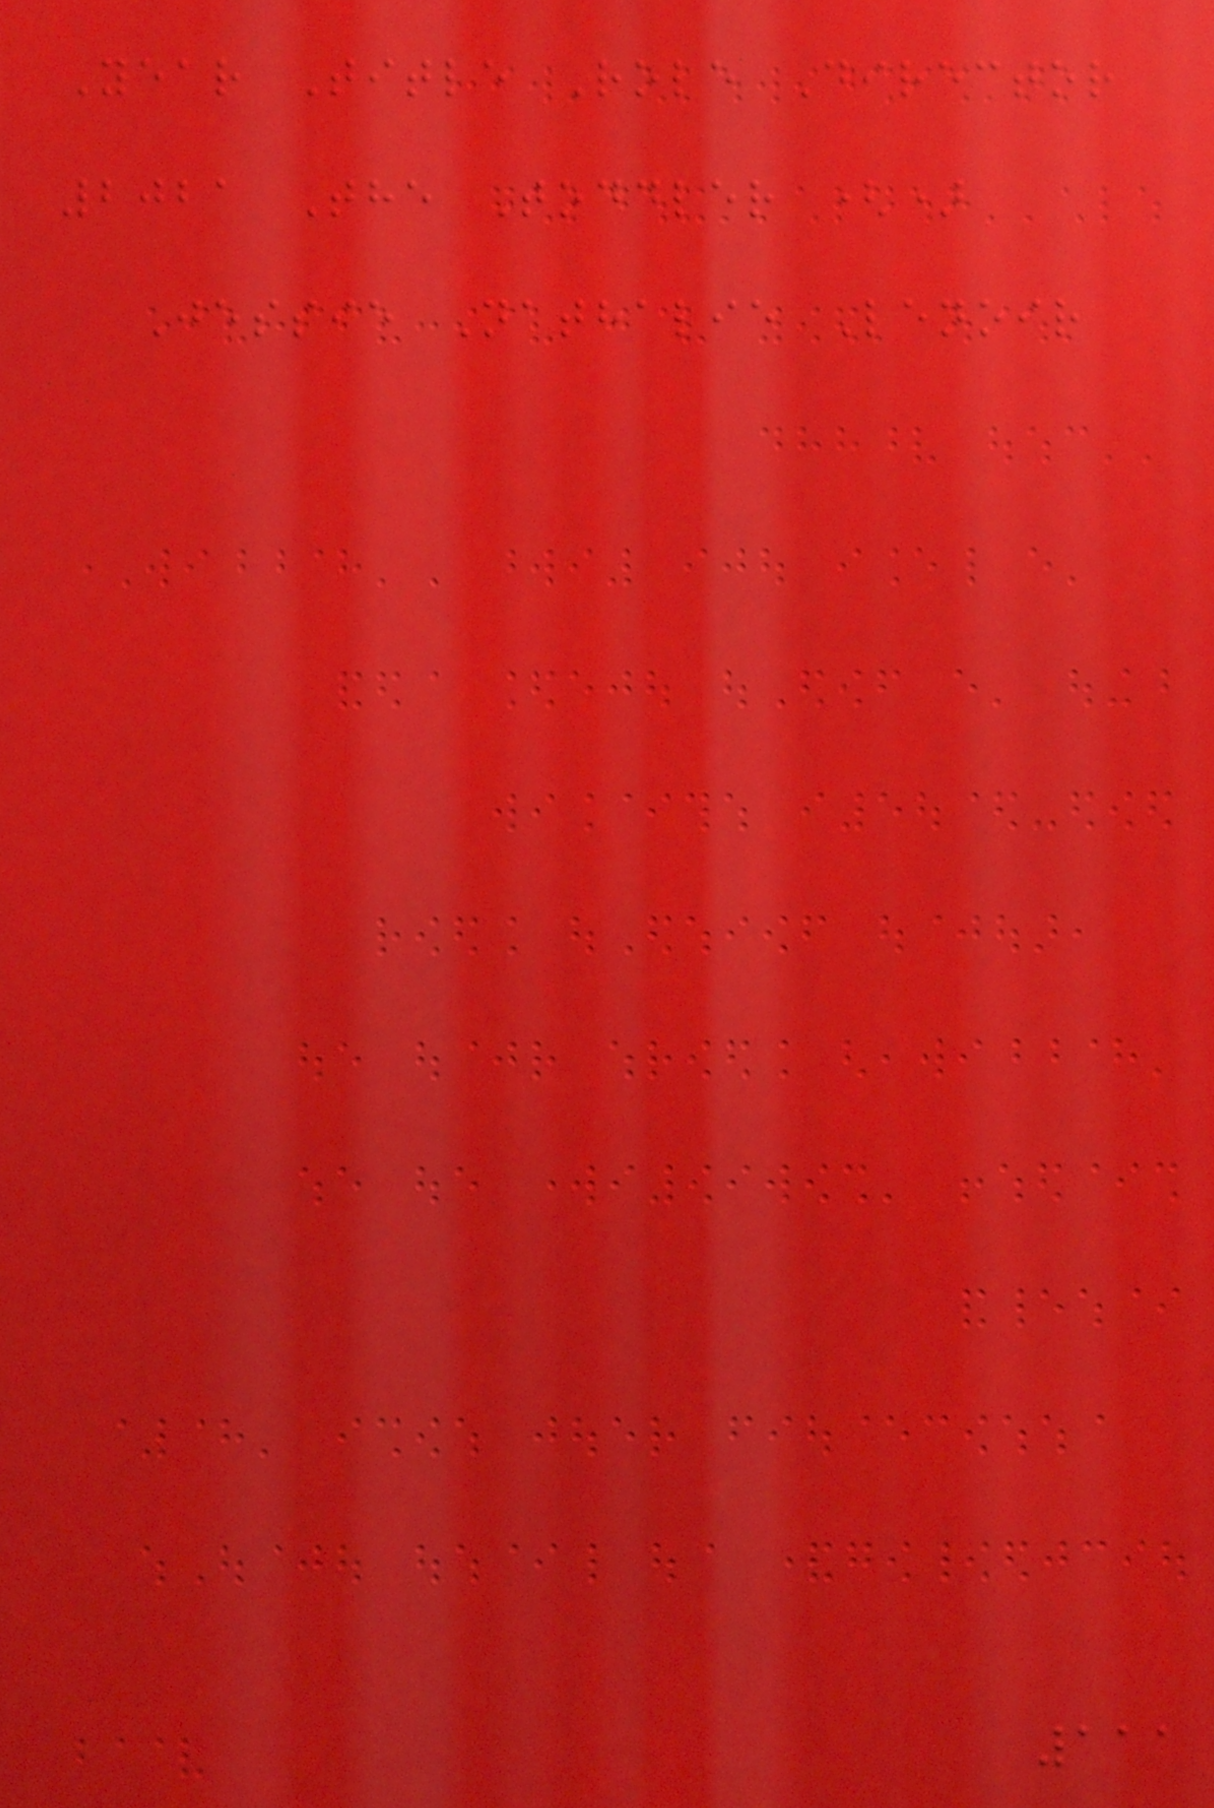Year Title Role Director
2021 The Toddler ()
Jessie Nathalie Lenoir
111
